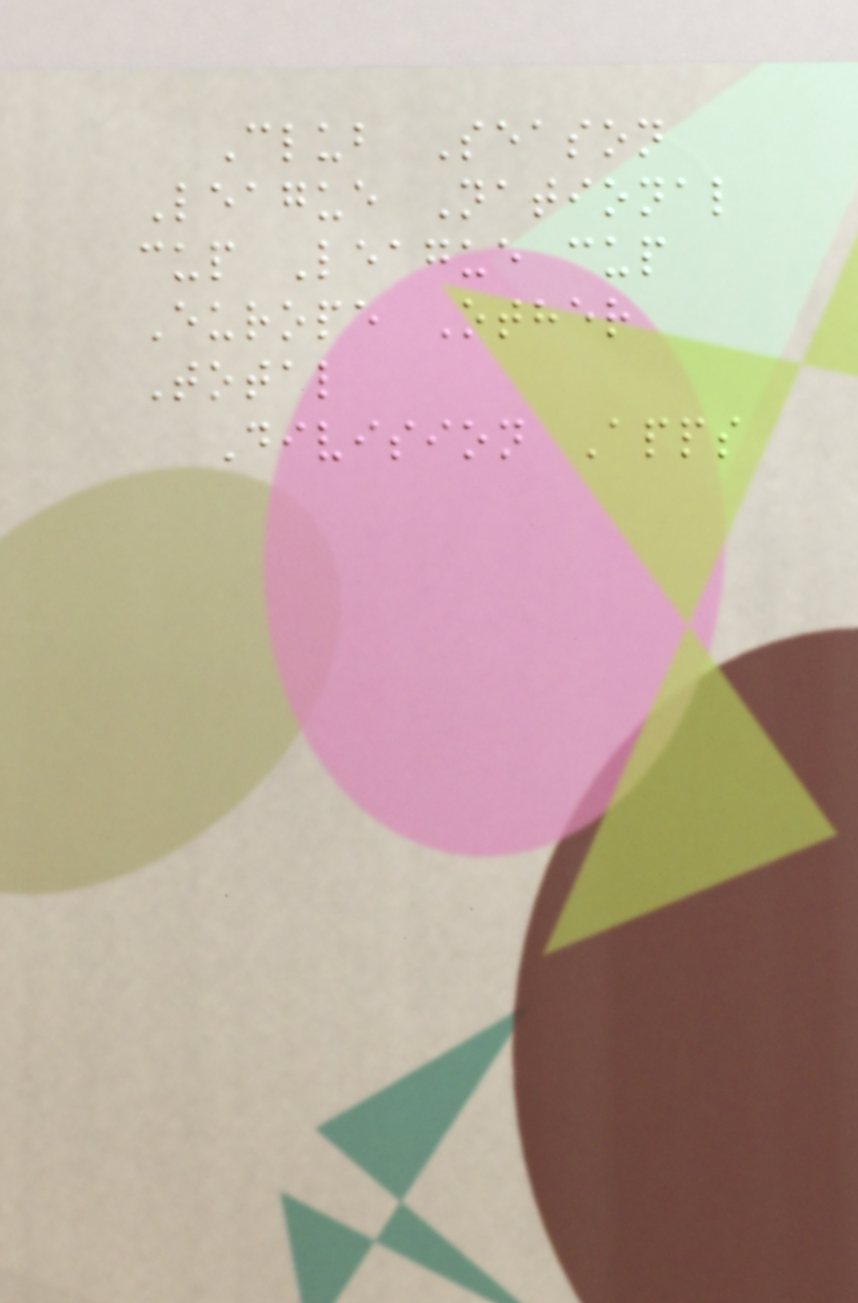Club Season
League National
cup League cup
Europe Other
Total
Division Apps
